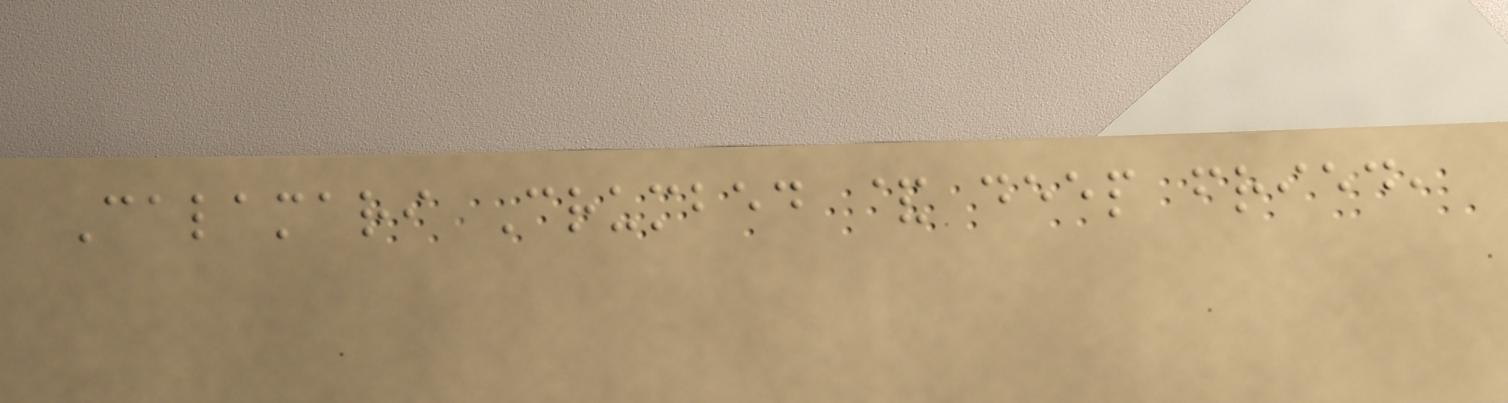Calamari Crumbed & deep fried,
